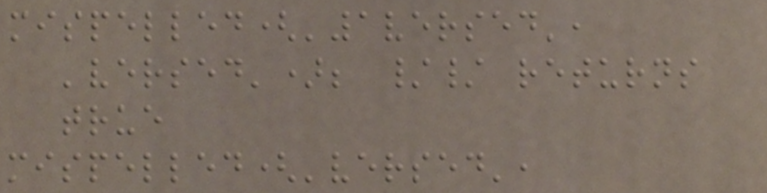mispelled('1versed',
'versed'); // returns
true
mispelled('versed',
